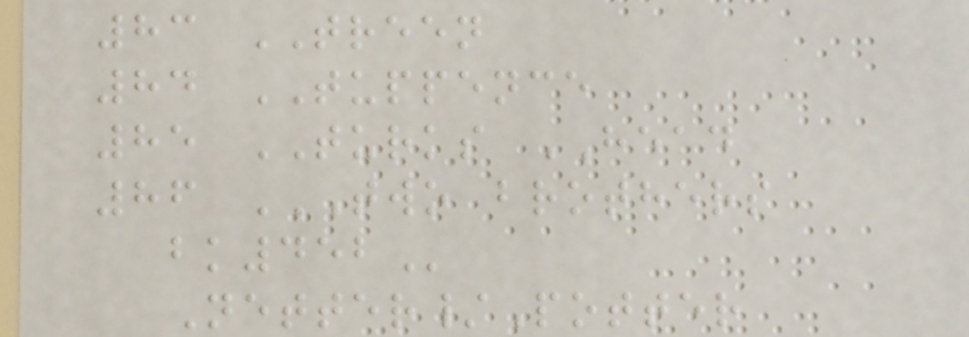83 TREEN
84 TUPPENCE
85 TURKS HEAD
86 TWO BROTHERS
BK452
Netter/Potter
